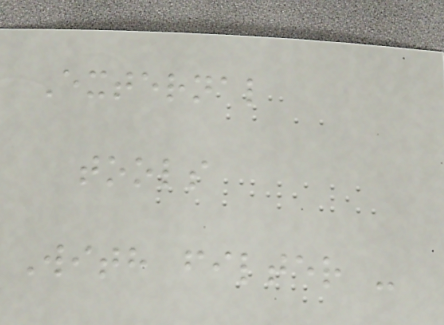External
tools
With filter -
